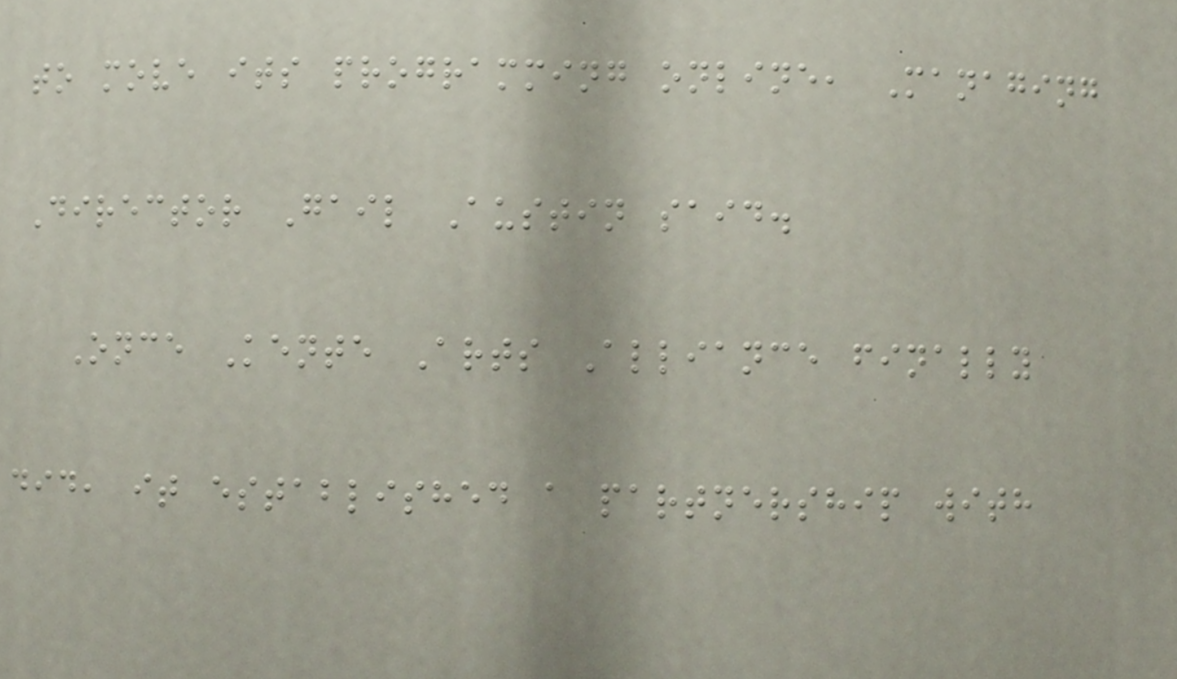to move its programming online, Managing
Director Gail Austin said.
Once Kente Arts Alliance finally
did, it established a partnership with
